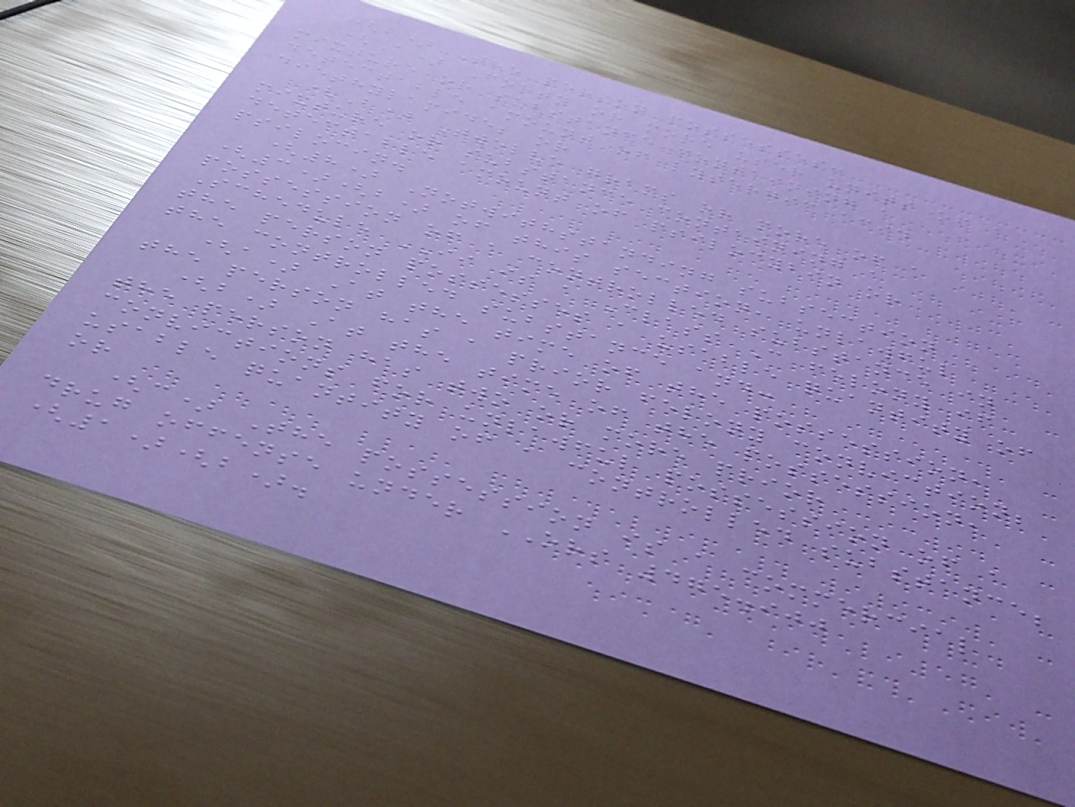(b) The person possesses:
(A) Forty or more user units of a
mixture or substance containing a
detectable amount of lysergic acid
diethylamide; or
(B) Twelve grams or more of a
mixture or substance containing a
detectable amount of psilocybin or
psilocin.
(8) Notwithstanding subsection
(3)(b) of this section, unlawful
possession of a controlled substance in
Schedule II is a Class C felony if
the person possesses a usable quantity of
the controlled substance and:
(a) At the time of the possession,
the person has a prior felony conviction;
(b) At the time of the possession,
the person has two or more prior
convictions for unlawful possession of a
usable quantity of a controlled substance;
or
(c) The possession is a commercial
drug offense under ORS 475.900
(1)(b).
